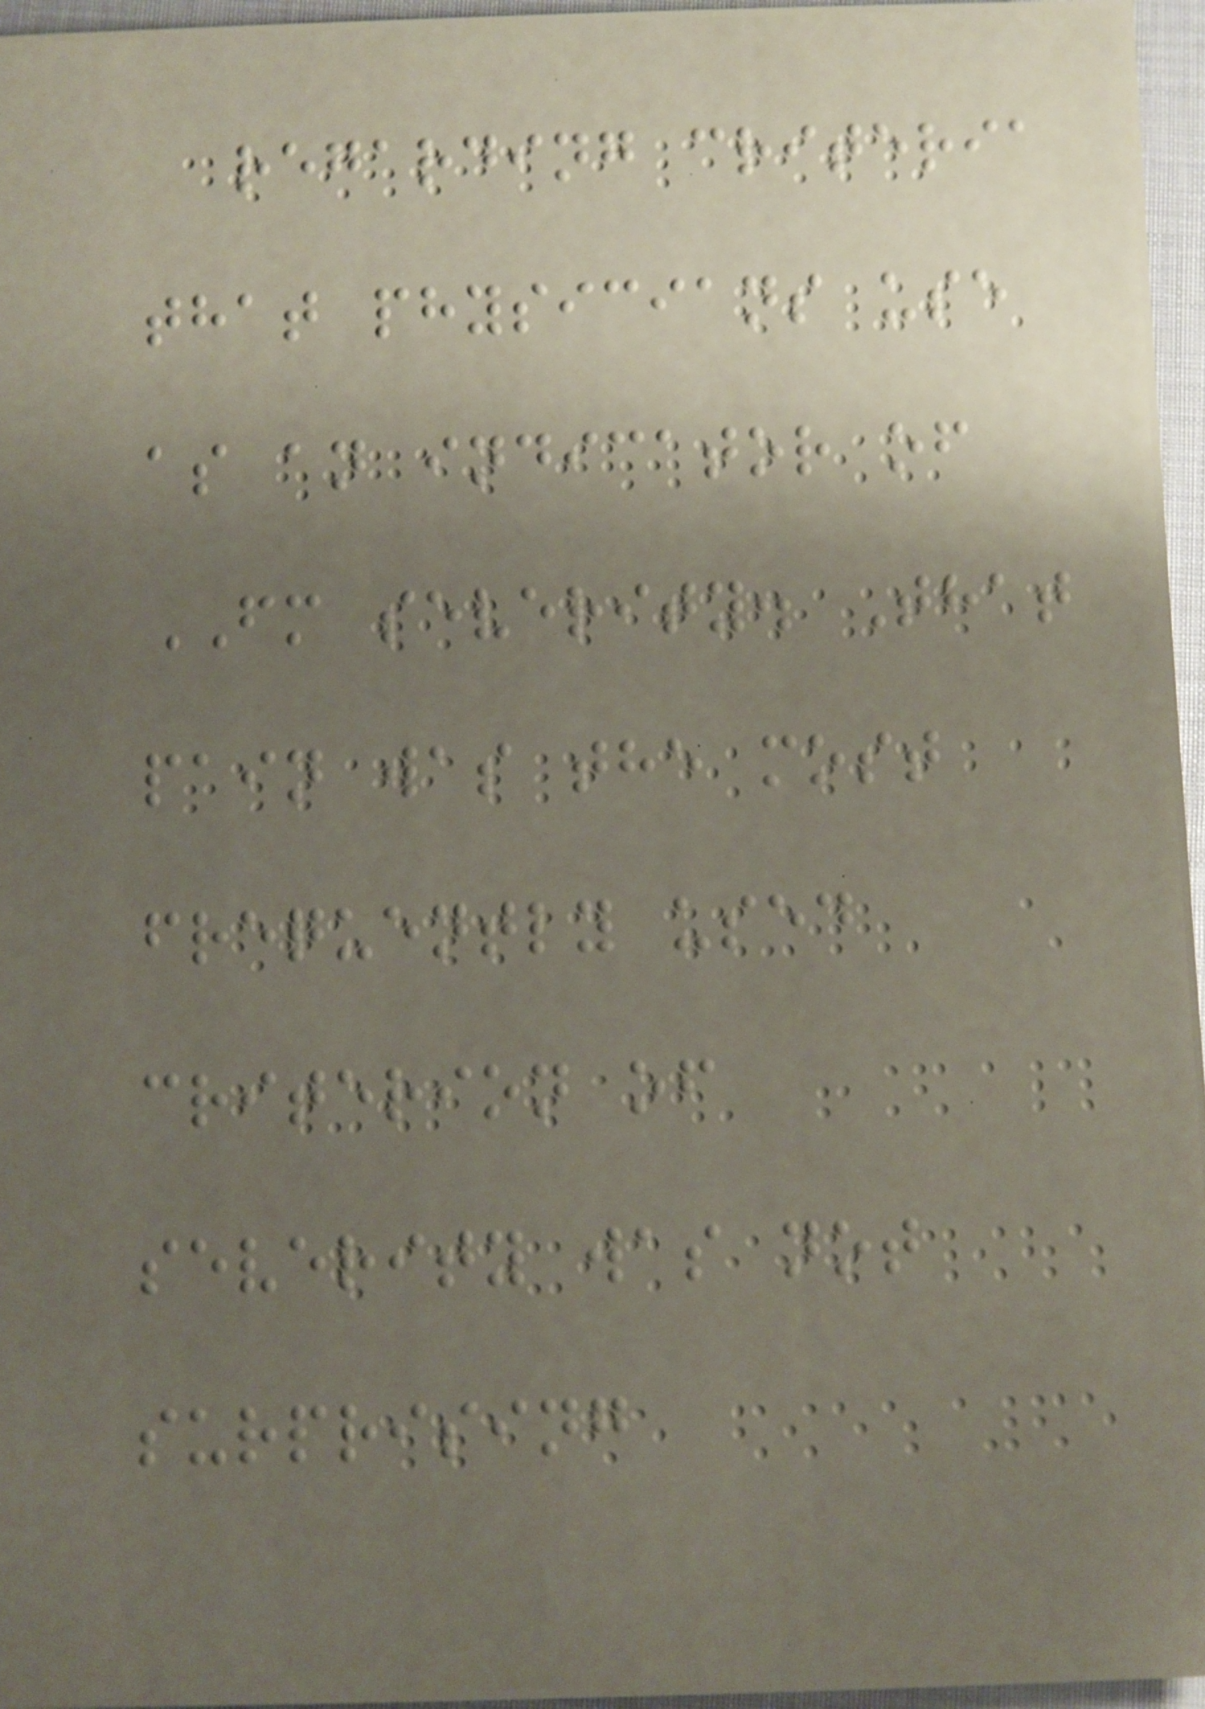regarding criteria
that physicians use
as an indicator of
FM severity. That
pain was the most
frequently used
criterion of
severity was not
surprising
